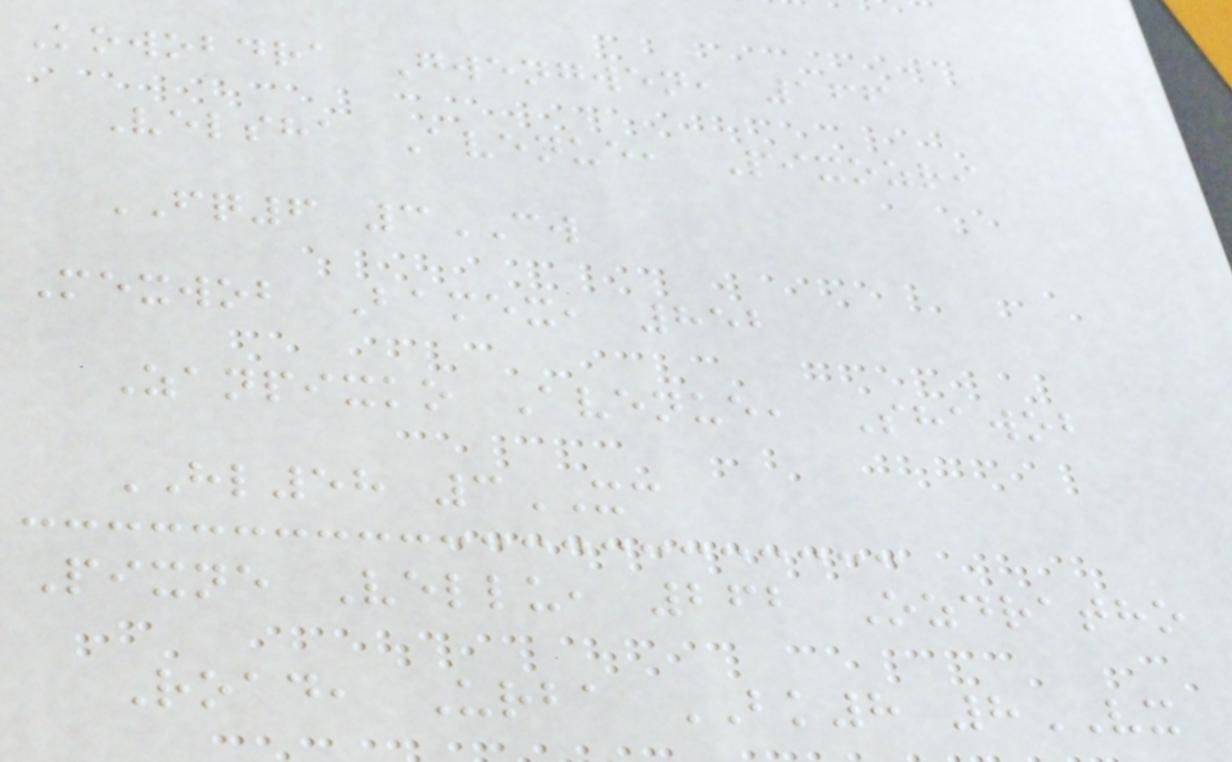Kowobdra Gwengwen, 166
Velsha Avenue, Pixozri
FQ6 3CW
Mexwob Bamex, 852
Zanpixko Avenue, Shawob
HL58 3XC
Pixne Vellu, 262 Ozdratho
Road, Urba BK8 8VX
